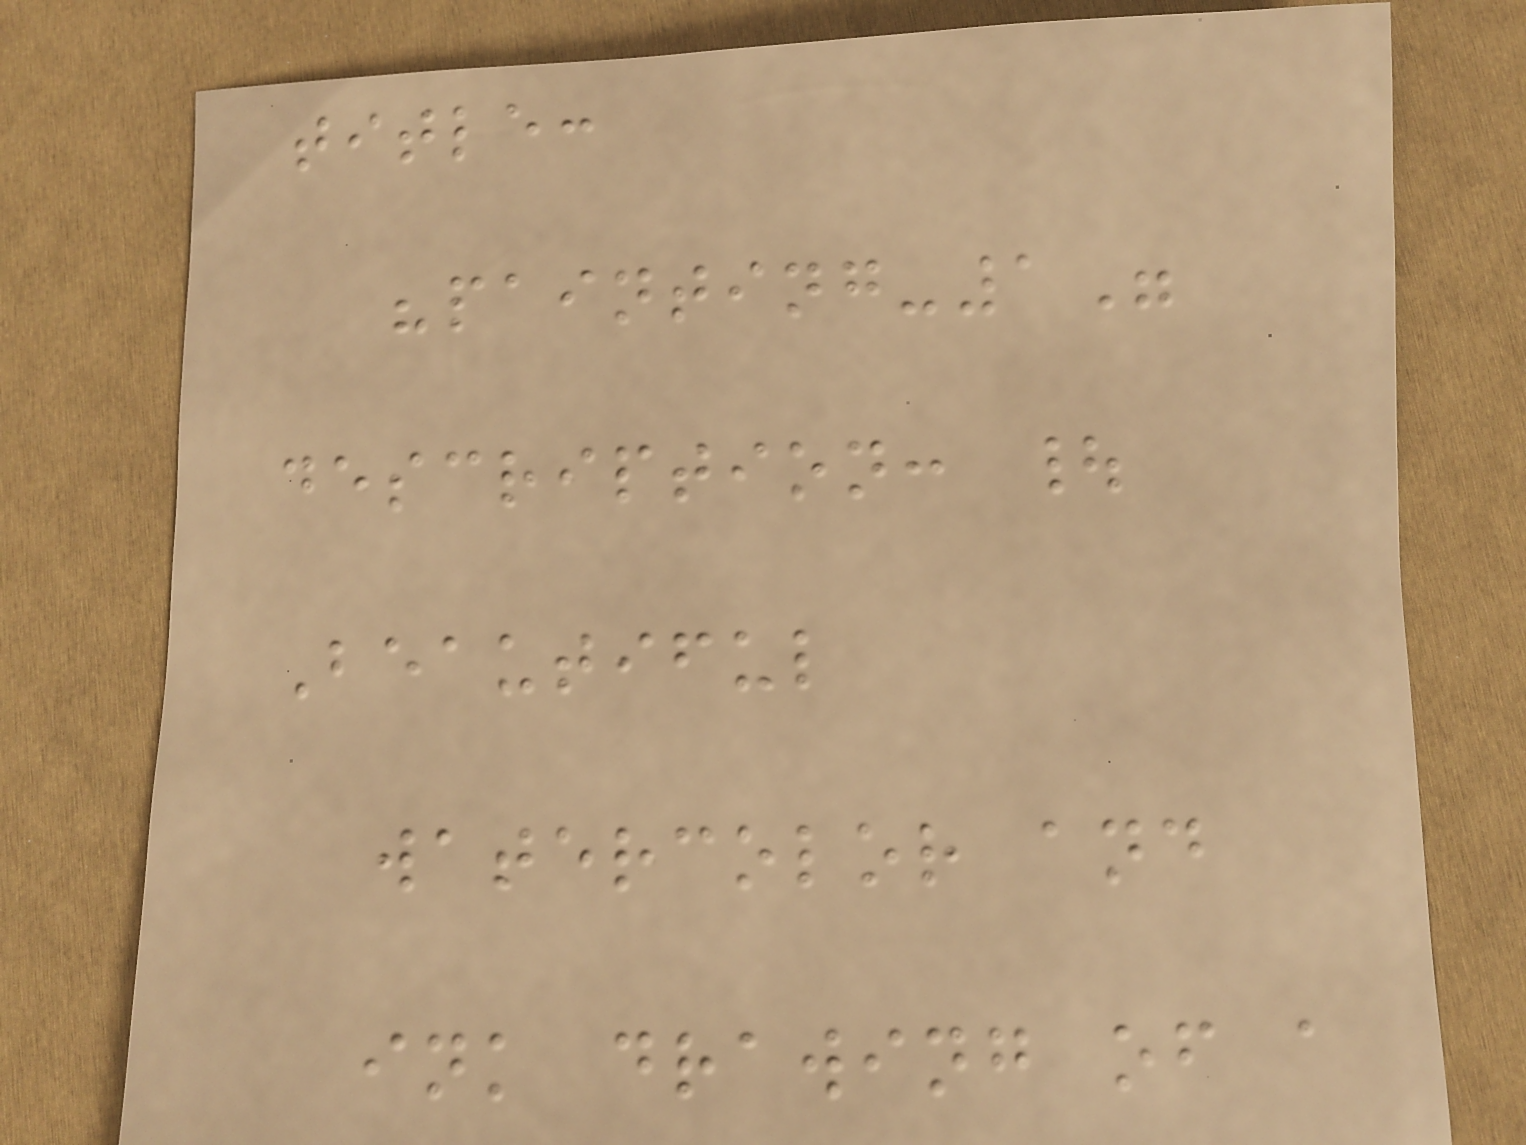title:
"painting-1"
description: |
Beautiful
watercolor and
ink drawing of a
